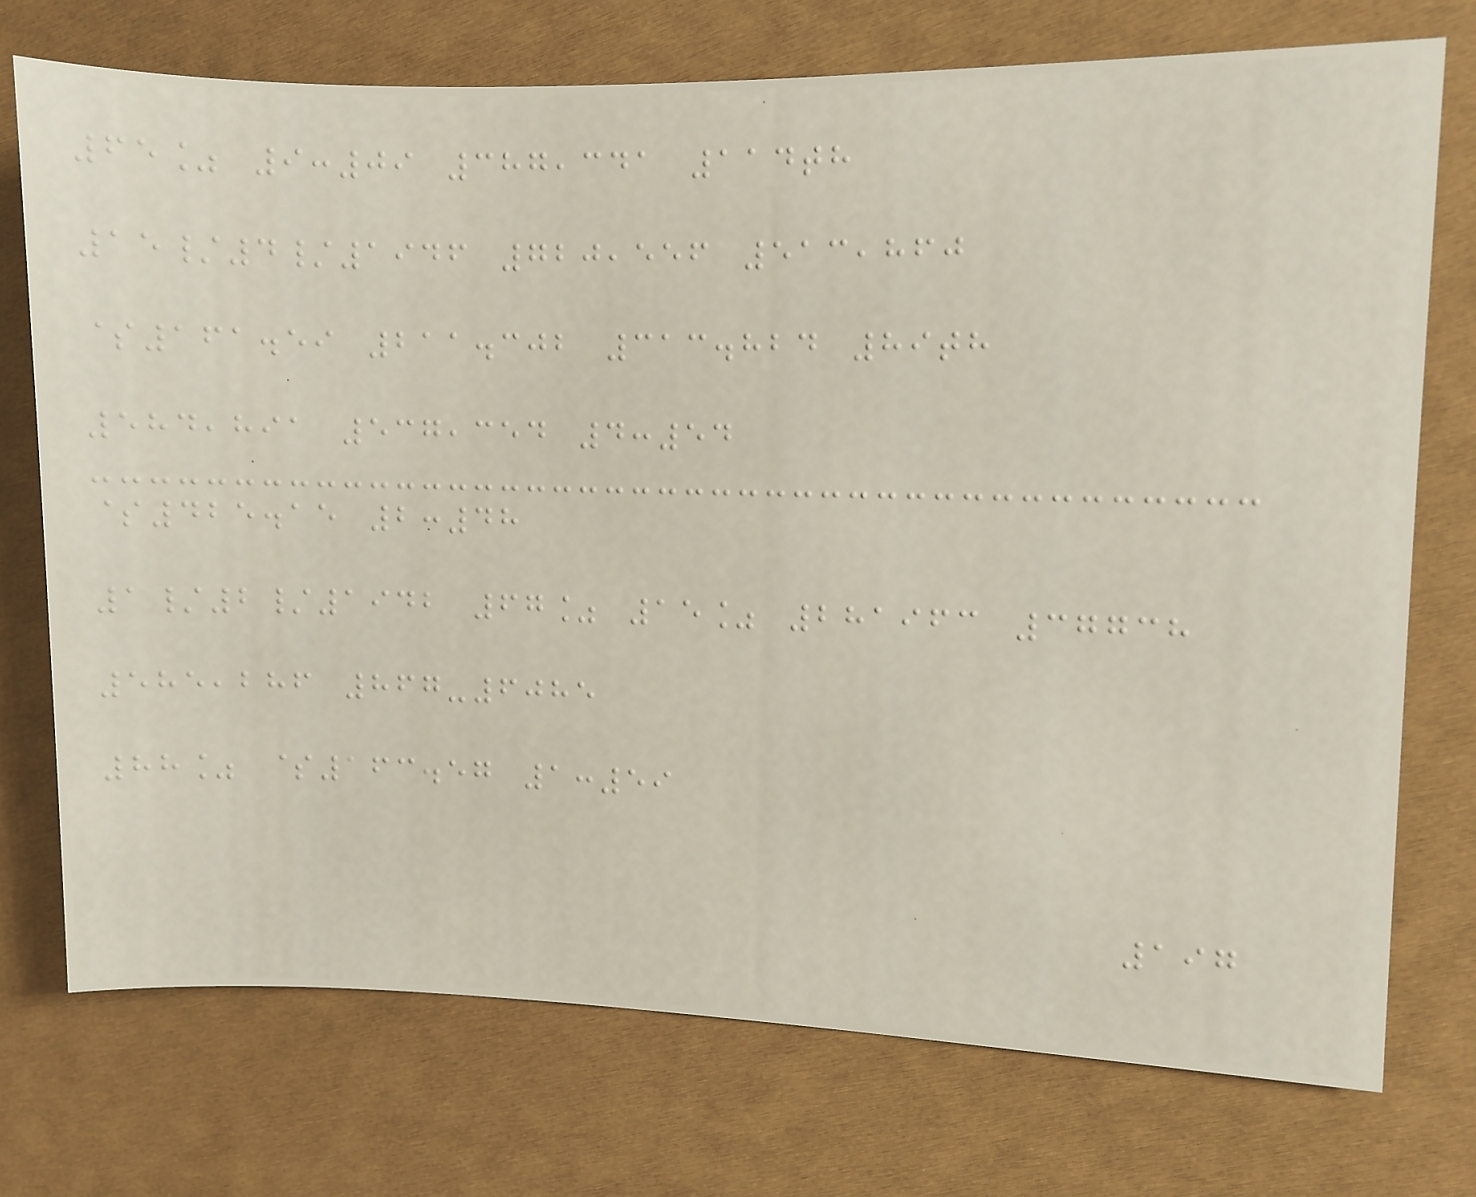65% 9:09 387,341 114th
15/4/1946 720,556 513,860
$161.59 211.302 313.824 89th
584,891 537,354 4:54
$425.15 2:48
1/2/1942 67% 15% 281963 37738
585,286 867-6085
88% $163.57 1:59
197
